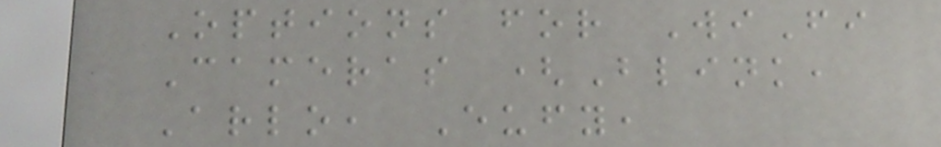Options for WiFi
Cameras (Blink,
Arlo, Eufy,
